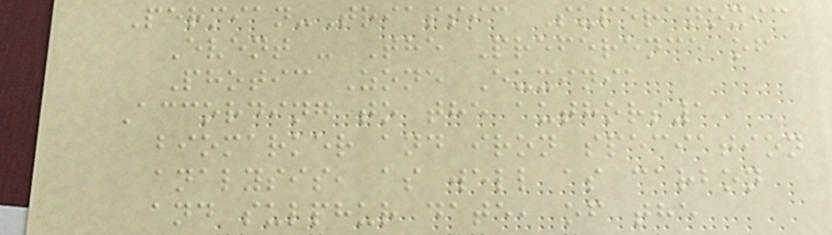Permian-Triassic Superanoxic
Event - The Preference of
Photic Zone Euxinia
According to the authors1
biomarker and iron speciation
analysis, as well as carbon
and sulphur date, of the
